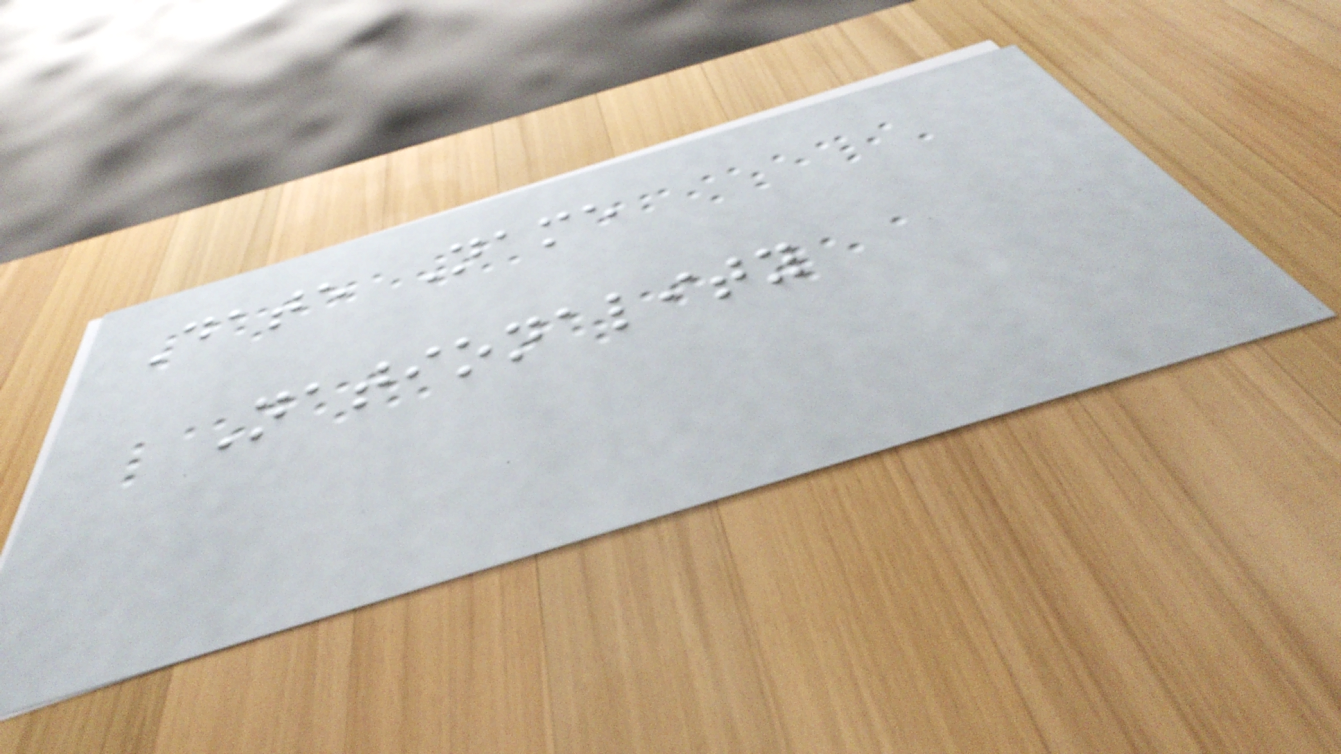Date Name
Nationality
